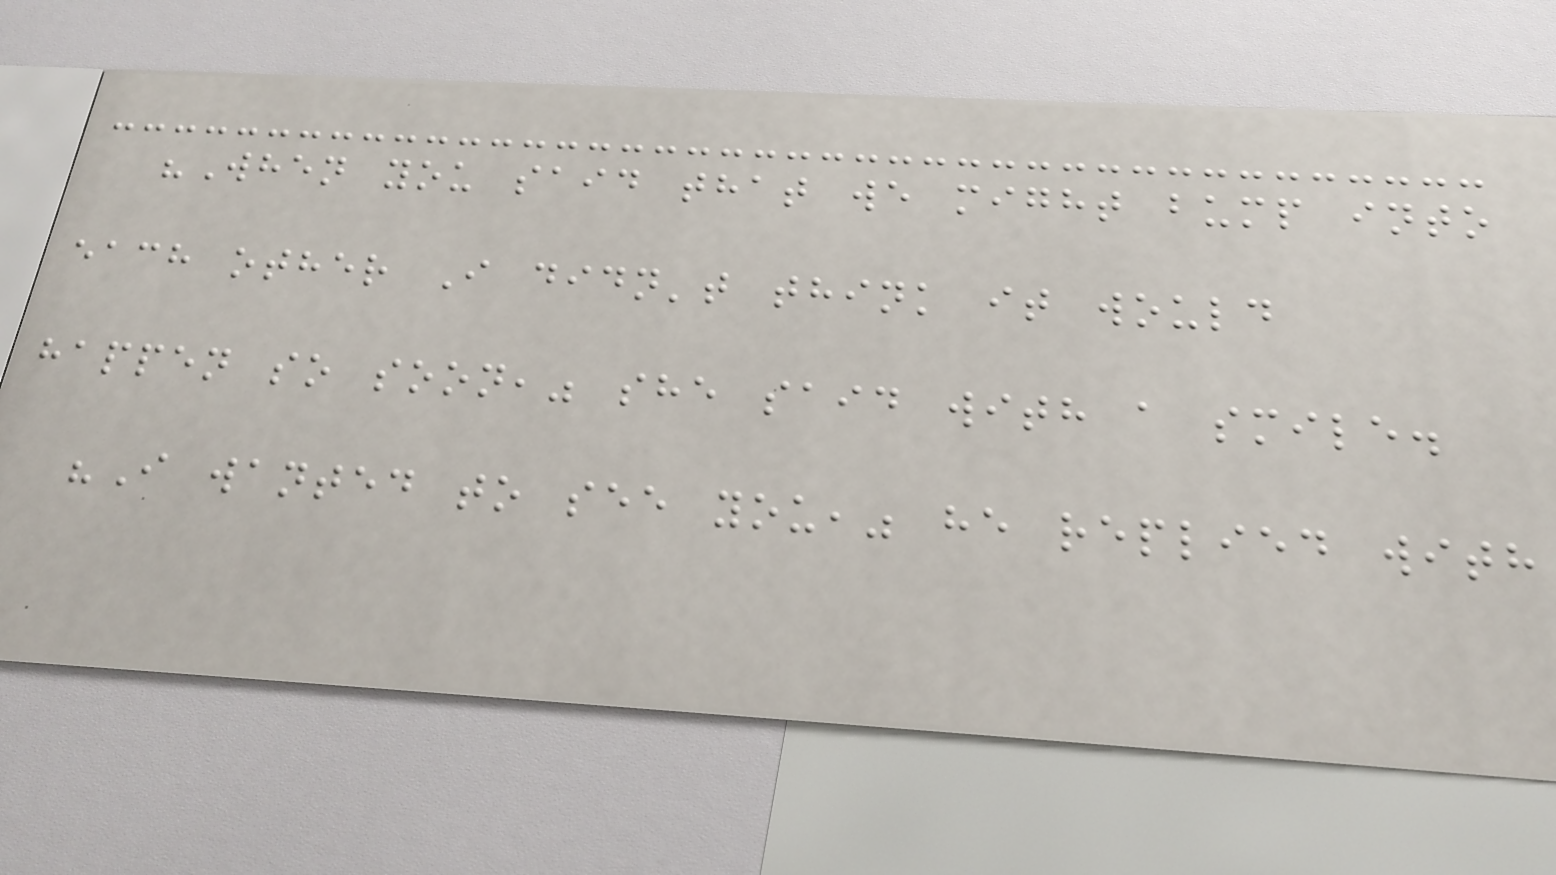"When you said that we might bump into
each other I didn't think it would
happen so soon," she said with a smile.
"I wanted to see you," he replied with
